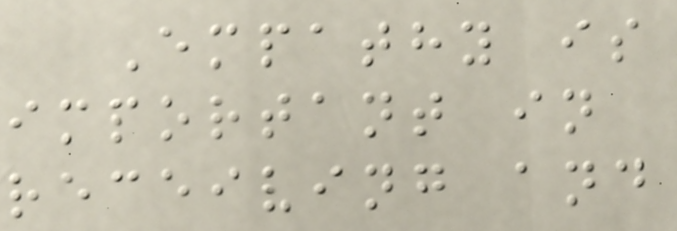Empathy is
important in
receiving and
